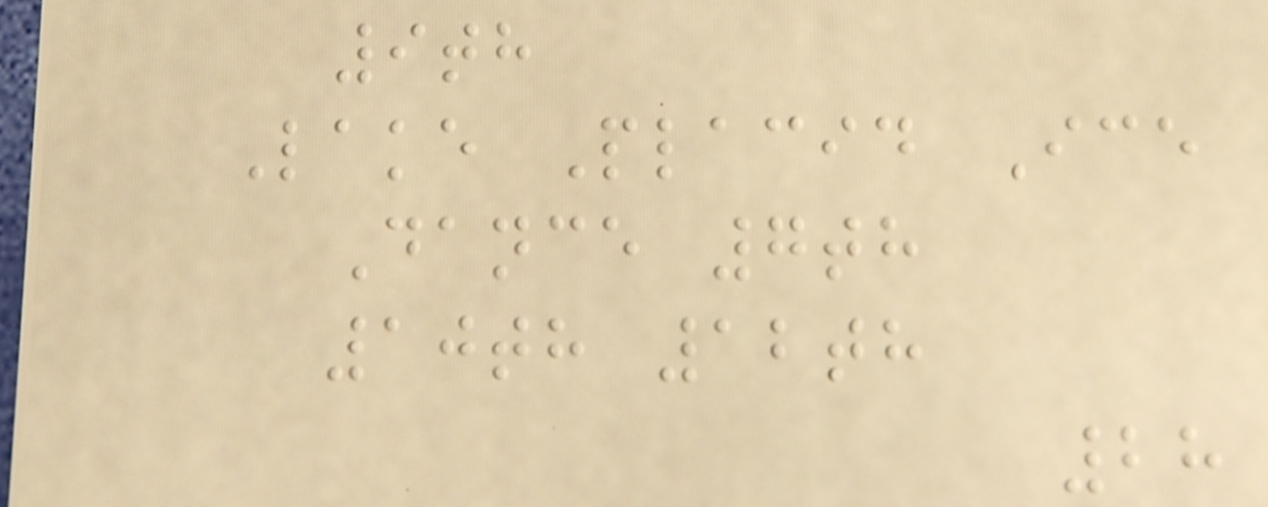9th
Lake Placid Ice
Dance 7th
10th 12th
28
